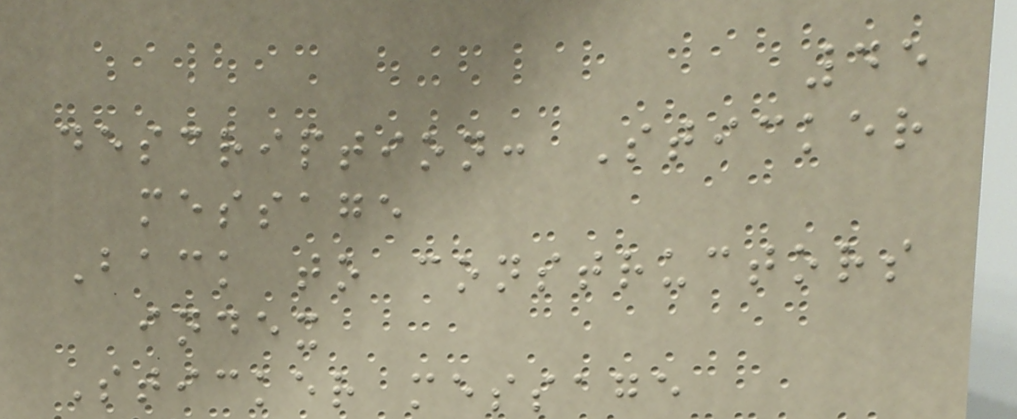45
description: Sticker
message
Back to constructors
index
Sticker message
